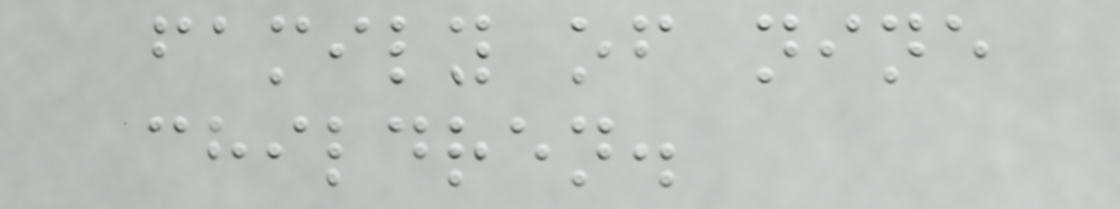family of nine
children.
